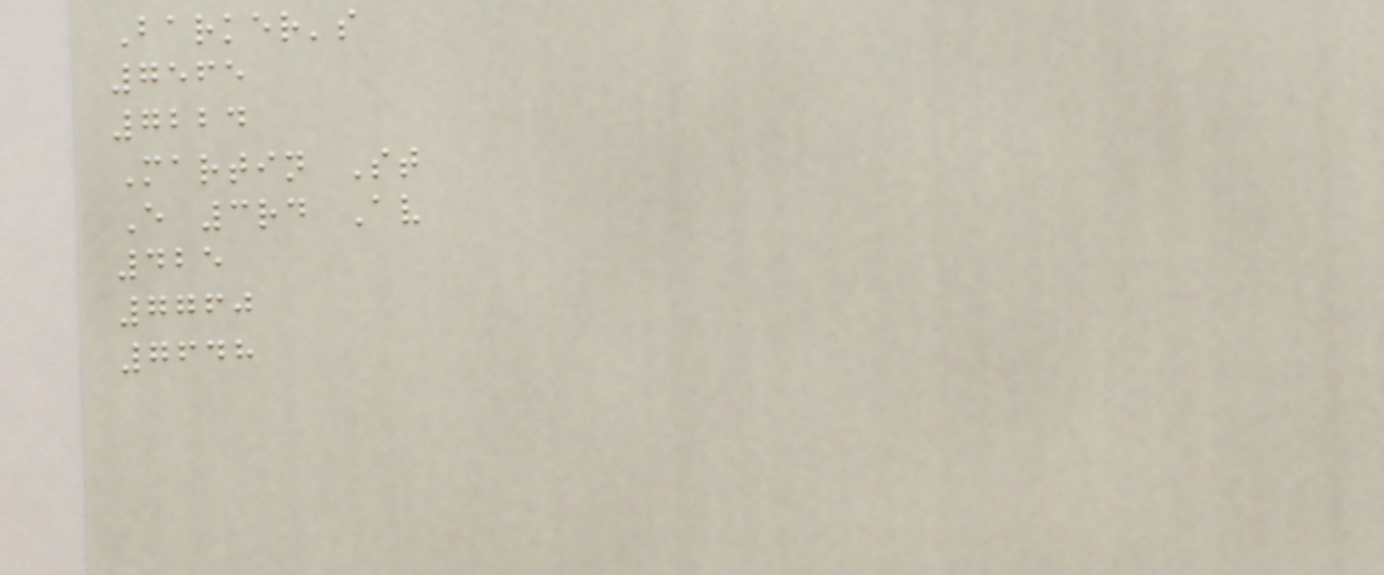Barker's
7565
7224
Martin St
E 3rd Av
425
7760
7648
